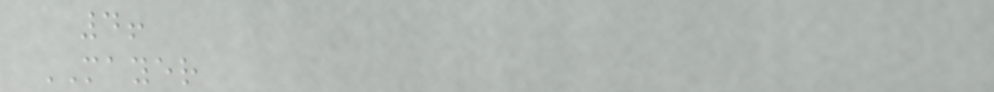4!
MAYER
